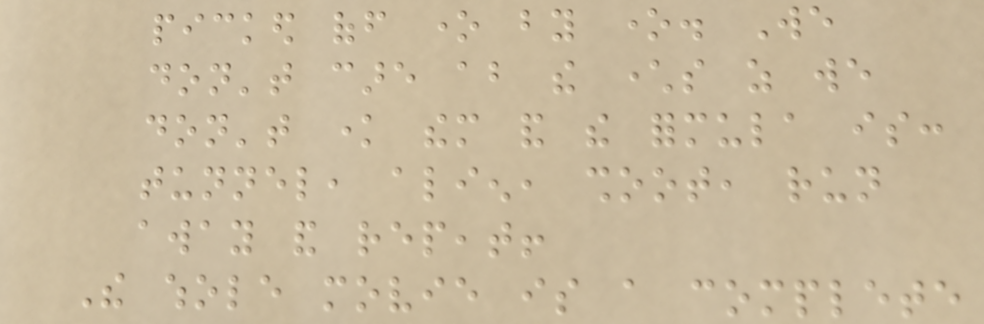picked off one by one. We
don't care about the characters as we
don't know them and the formula is:
tunnel, alien, shoot, run
away and repeat!
The whole movie is a complete
